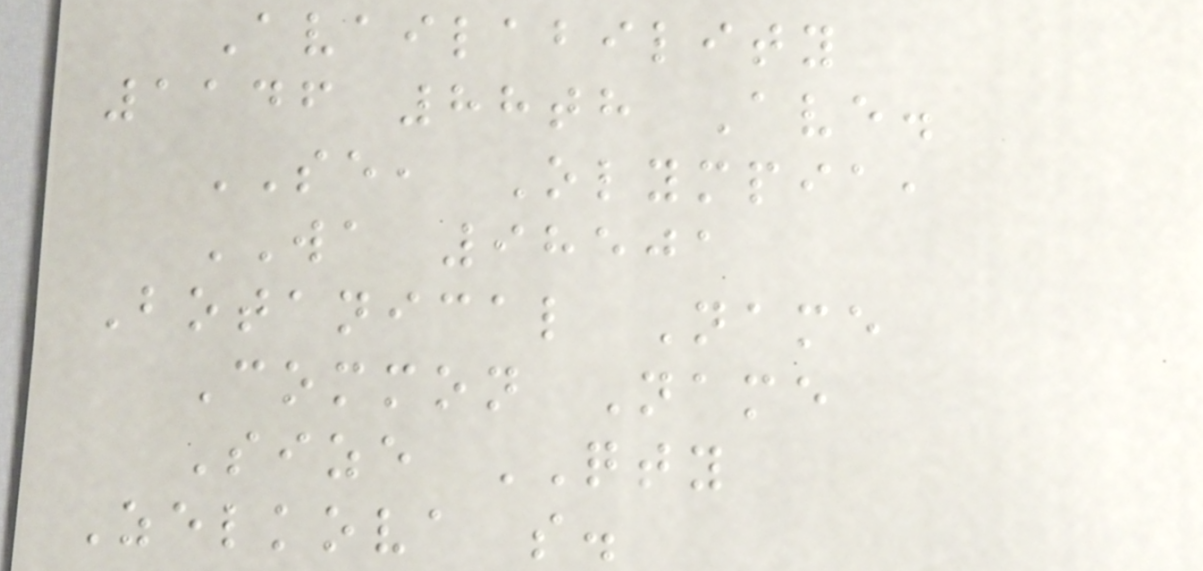Availability
1146 88th Ave.
SE, Olympia,
WA 98501
Botanical Name
Common Name
Size QTY
Zelkova s.
